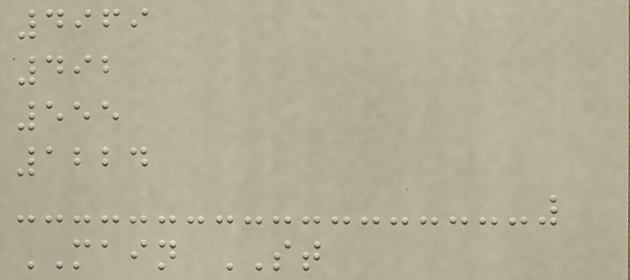4969
492
555
1224
MAIN ST
